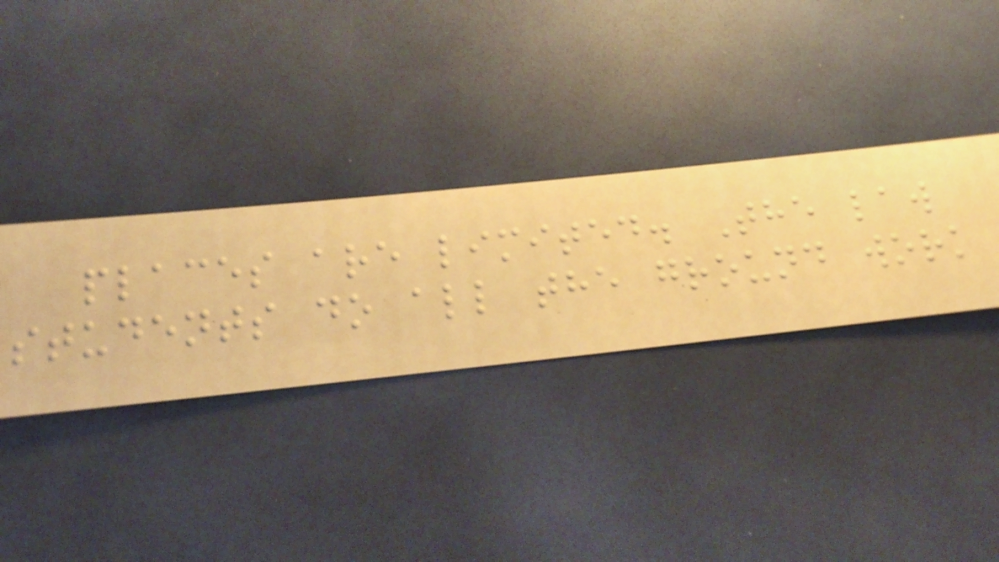places are limited. The law
students do all the ground work
